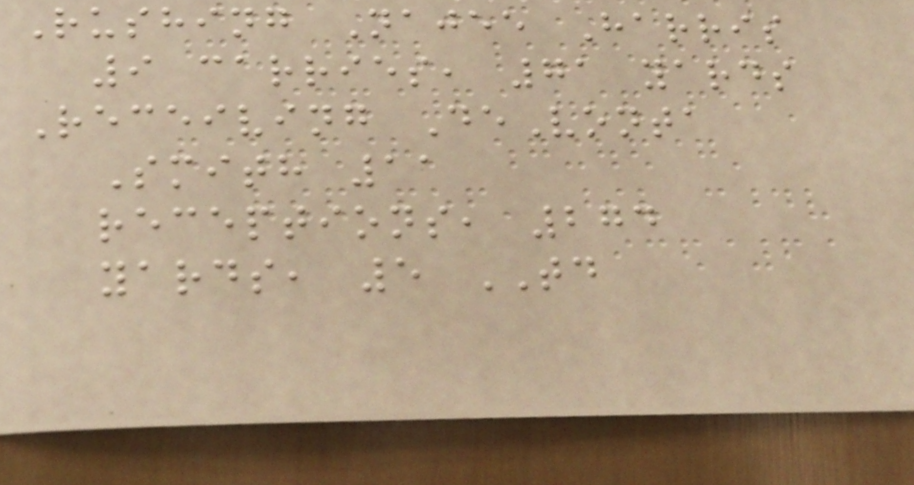Rushing Najee Harris
9 carries, 71 yards
Receiving DeVonta
Smith 11
receptions, 274
yards, 5 TD
